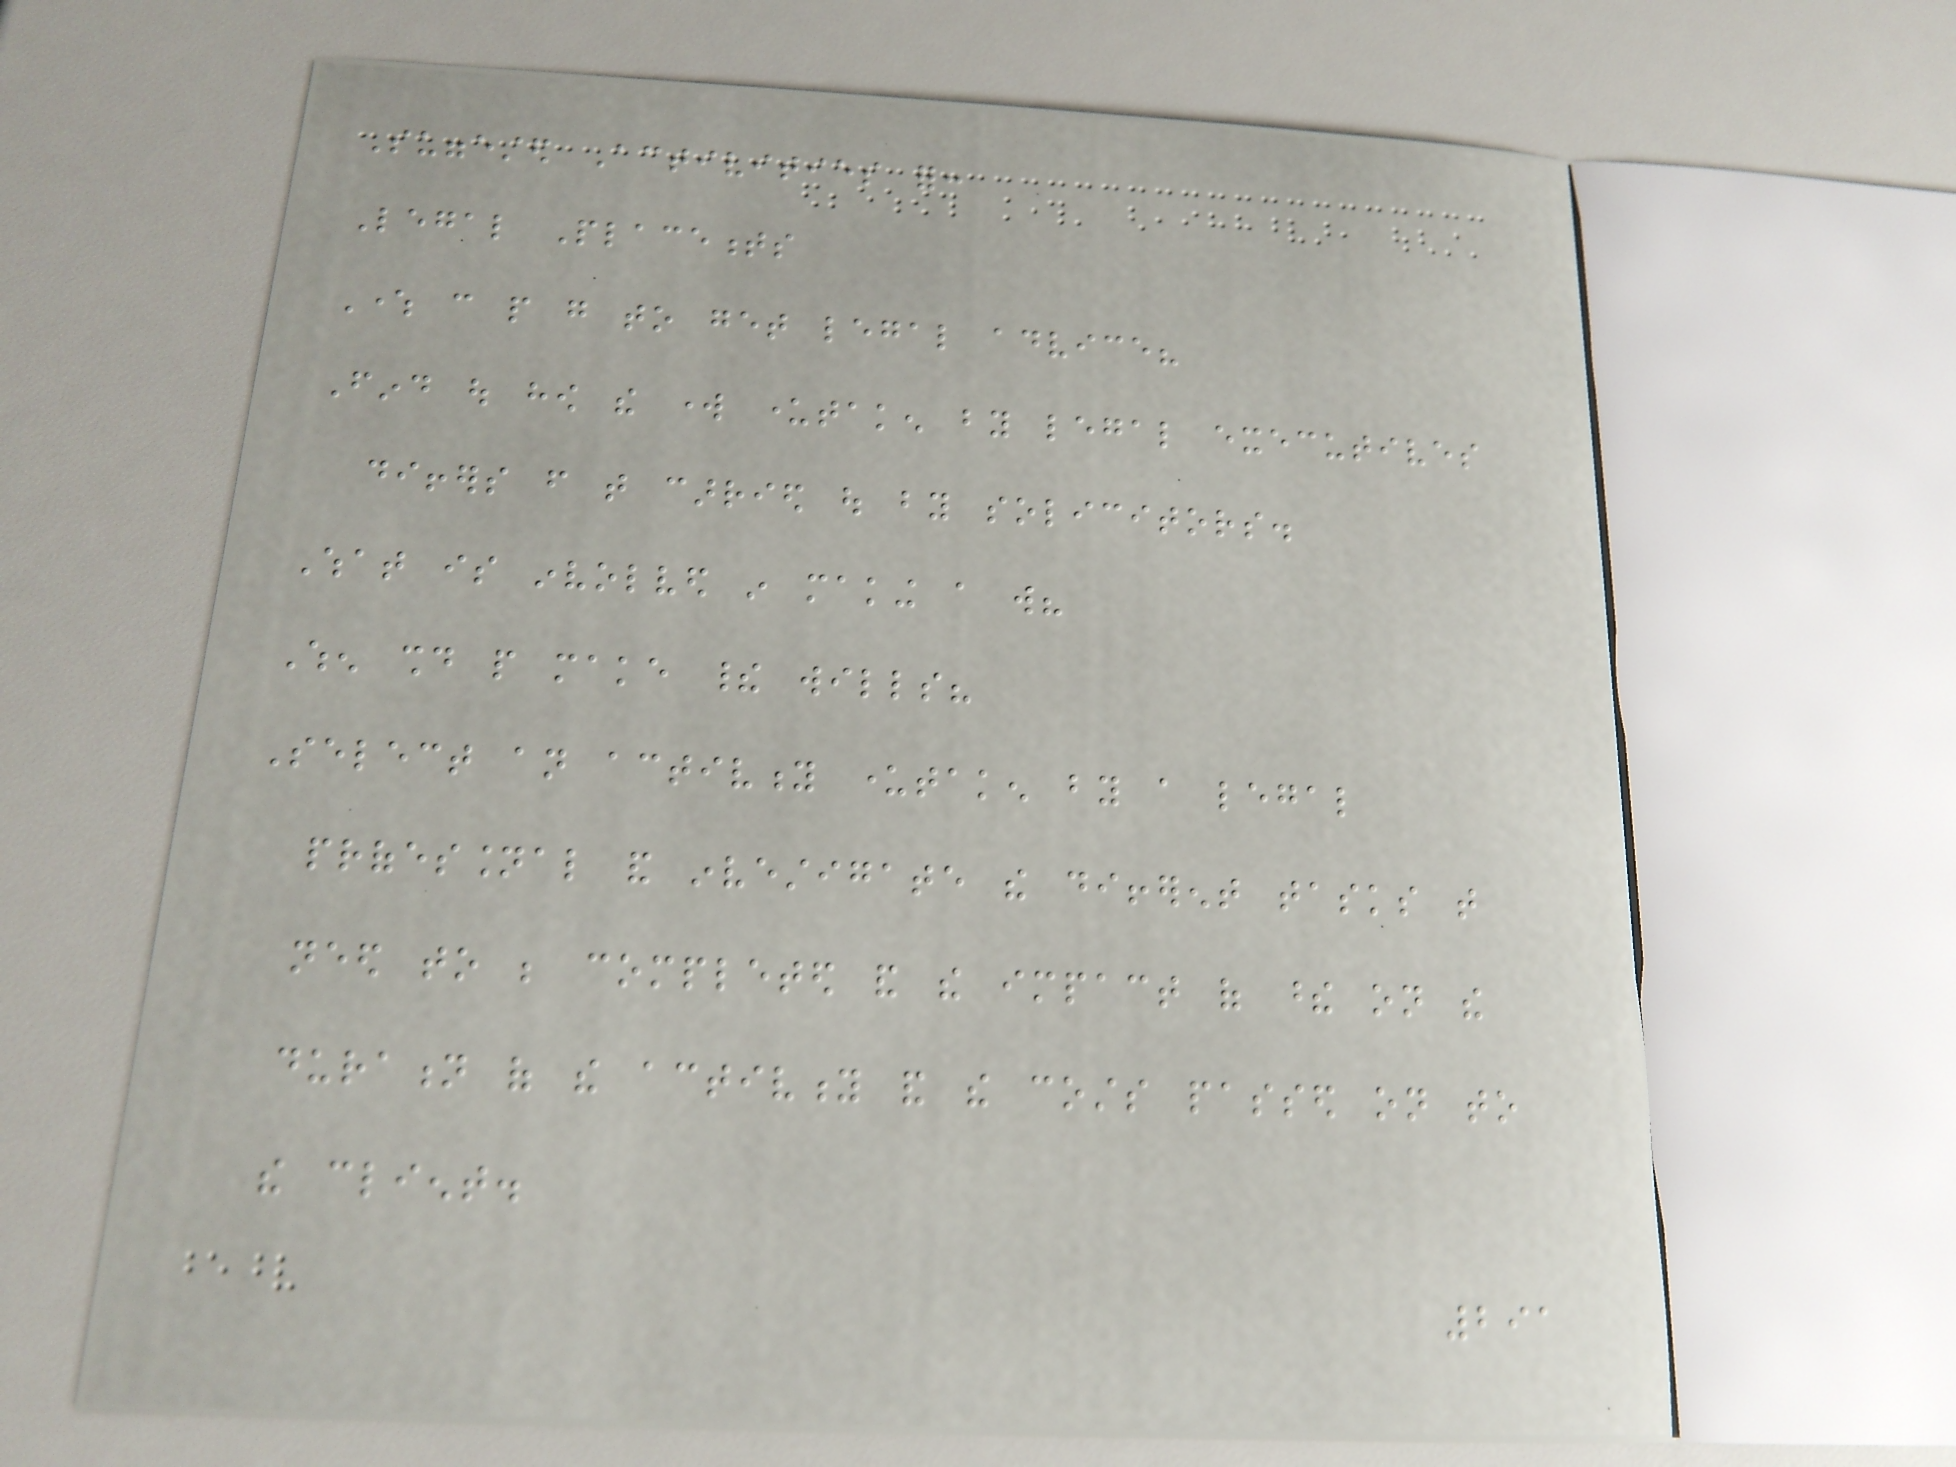Suggested Activities for:
Legal Placements
Where can people go to get legal advice?
Find out how the work undertaken by legal executives
differs from that carried out by solicitors.
What is involved in making a will?
When should people make their wills?
Select an activity undertaken by a legal
professional and investigate the different tasks that
need to be completed and the impact of these on the
duration of the activity and the costs passed on to
the client.
291
